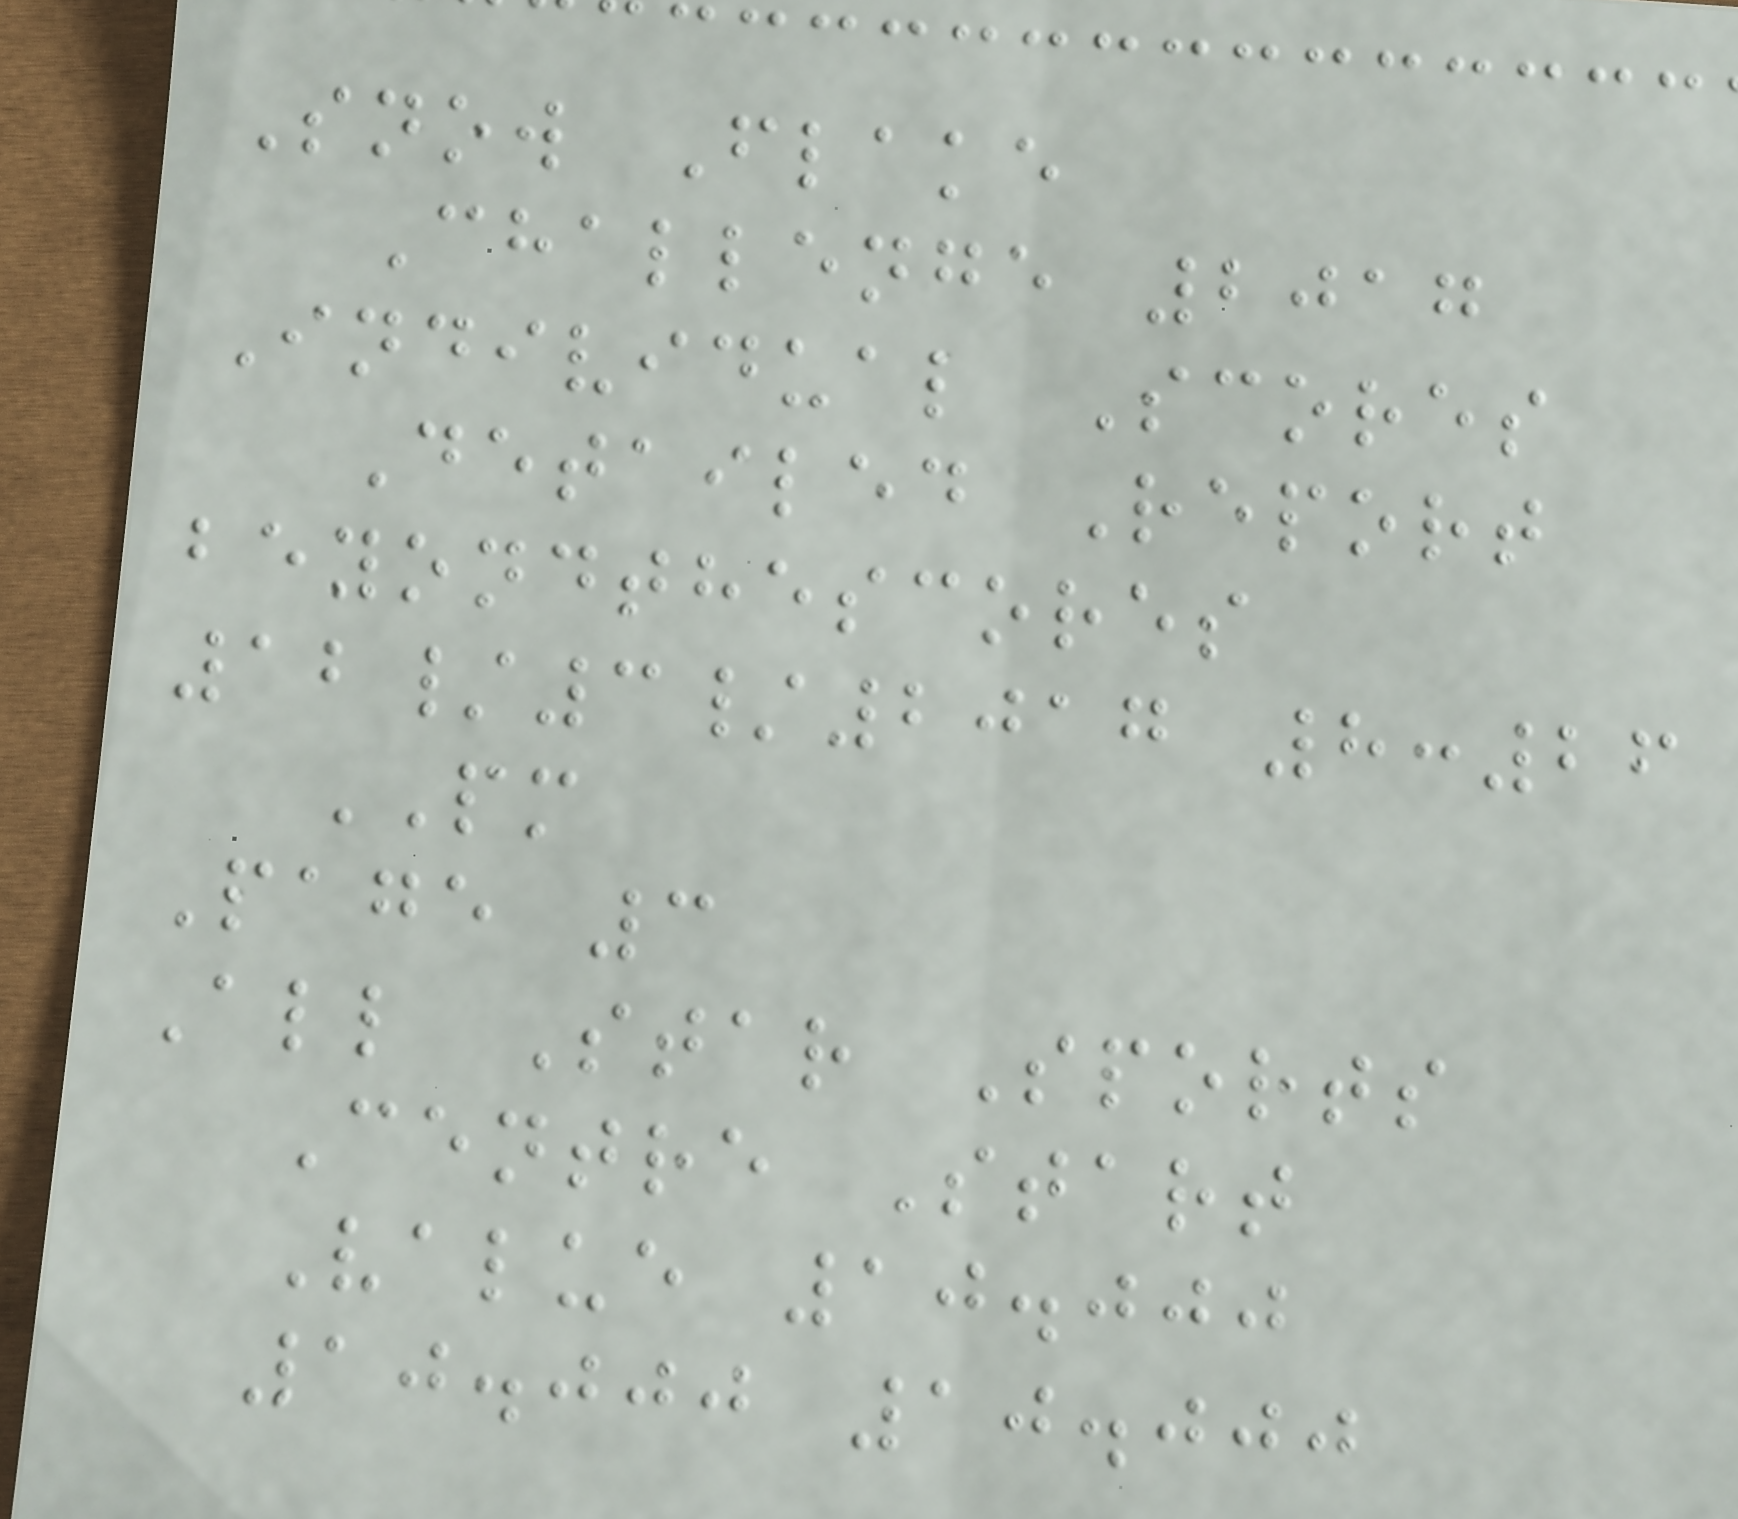Snow Flake
Challenge 2017
Individual Scores
Detailed Report
beyondthescores
12/3/2017 8:26
PM
Page 3
All Star Sports
Centre Start
Value 10.000
10.000 10.000
